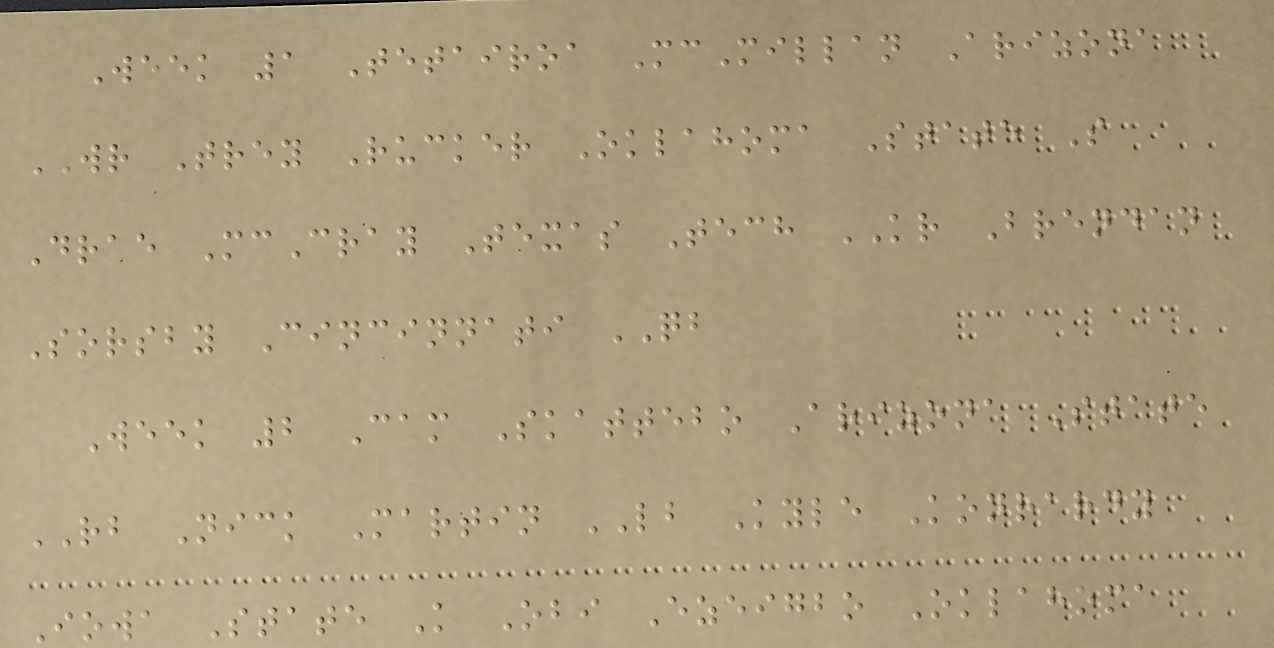Week 1 Tetairoa McMillan Arizona
WR Trey Rucker Oklahoma State S
Drae McCray Texas Tech KR Brendan
Sorsby Cincinnati QB
Week 2 Cam Skattebo Arizona State
RB Nick Martin LB Kyle Konrardy
Iowa State K Obi Ezeigbo Oklahoma
